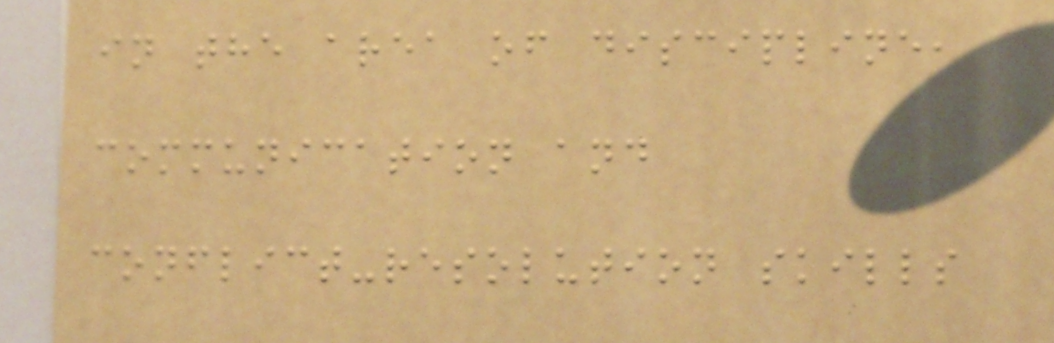in the area of discipline,
communication and
conflict-resolution skills
